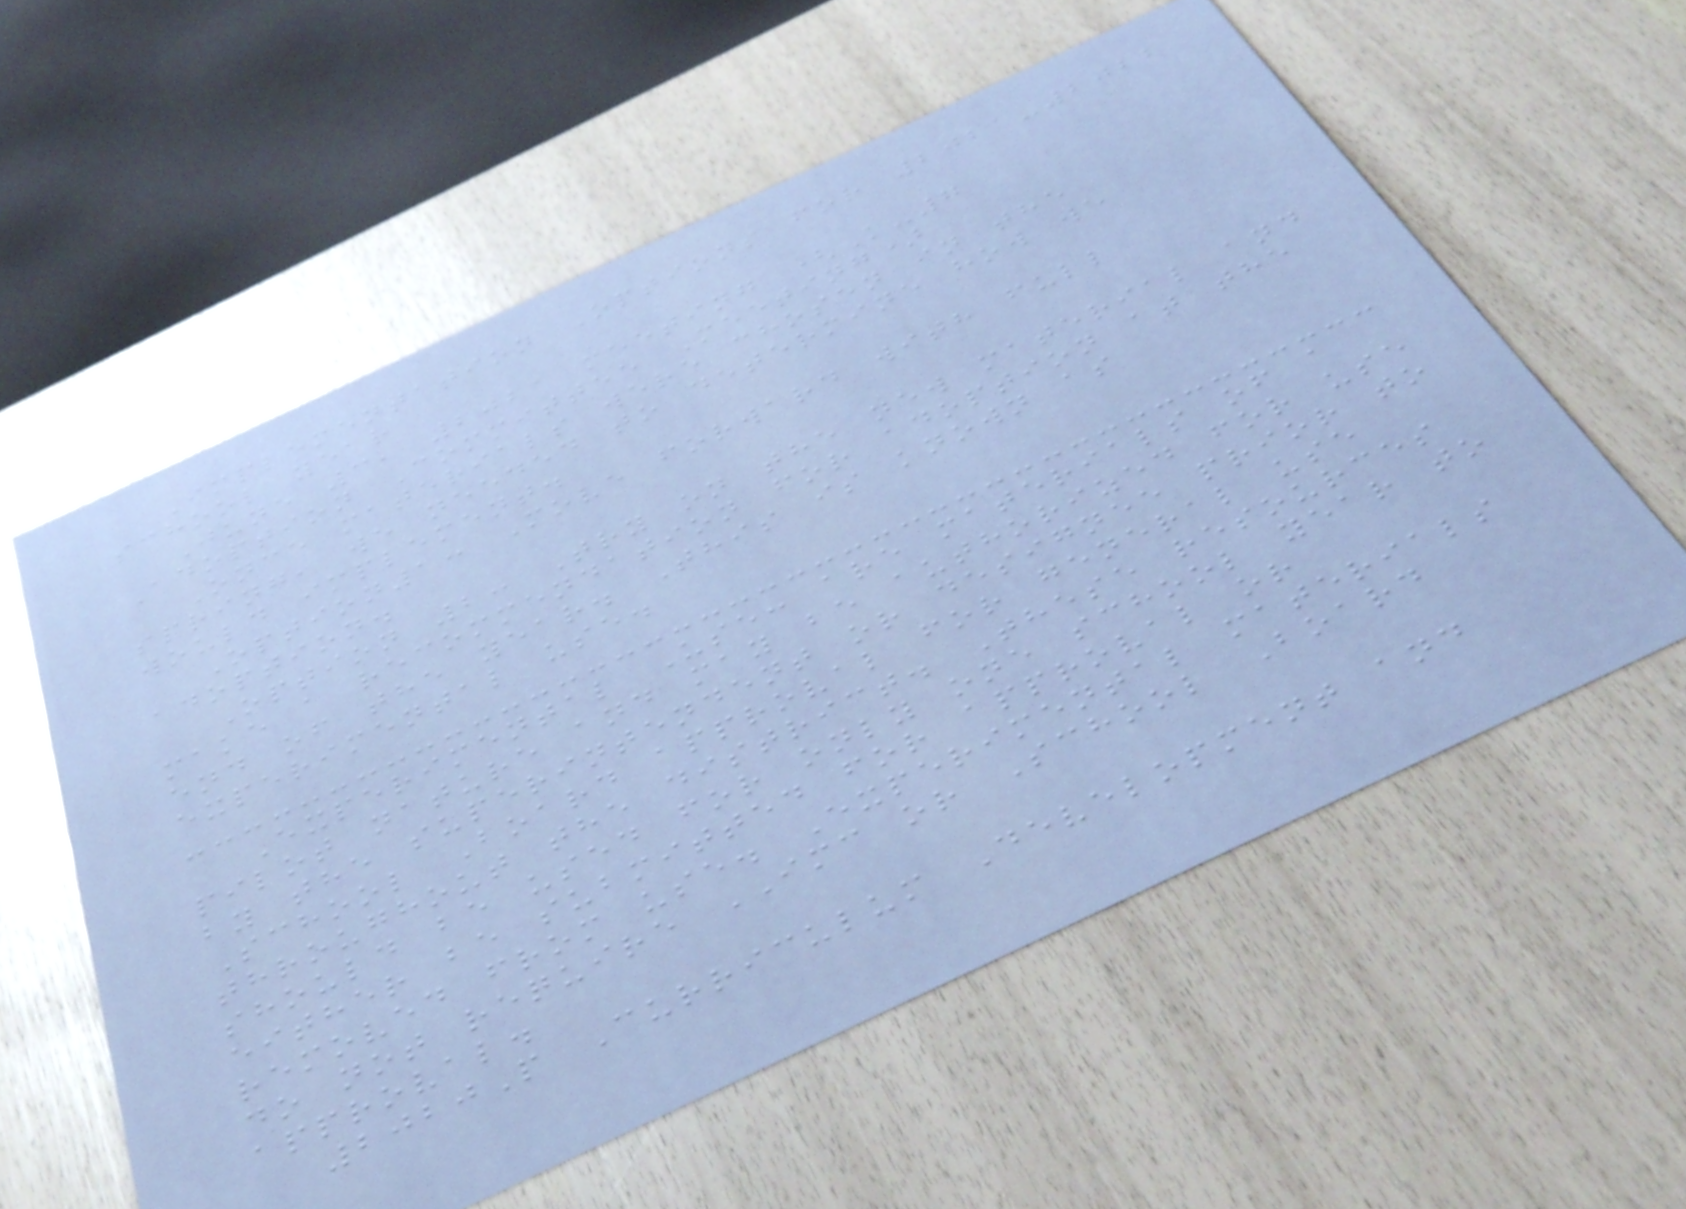Implementation Options for 2021-2022
school year
June 3, 2021 meeting (K-7
Adoption Committee Meeting)
Once materials were chosen in the
spring, we needed to determine how we
would implement.
Option1: Move forward with full
adoption.
Option 2: Try on the new material and
make a recommendation for adoption at the
end of the year. This is known as
experimental use.
Experimental Use: are materials of a
pilot nature and may be authorized for use
by the superintendent or designee prior to
School Board approval for general use
throughout the district. These resources
should be used for only one school year to
either be submitted for approval or
removed from use. Experimental materials
do not require IMC or School Board
approval.
2020P Curriculum Development and
